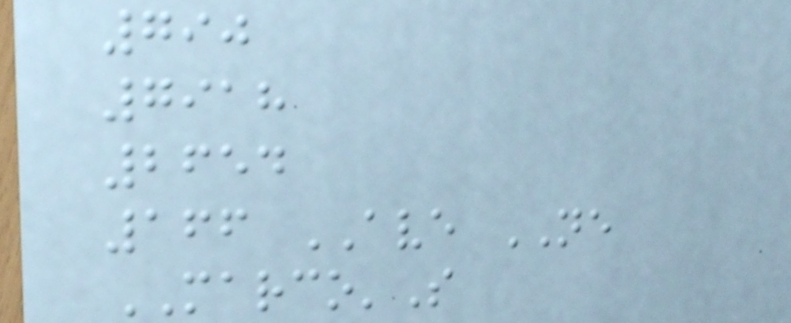790
7918
2654
166 AVE NE
MARCO'S
